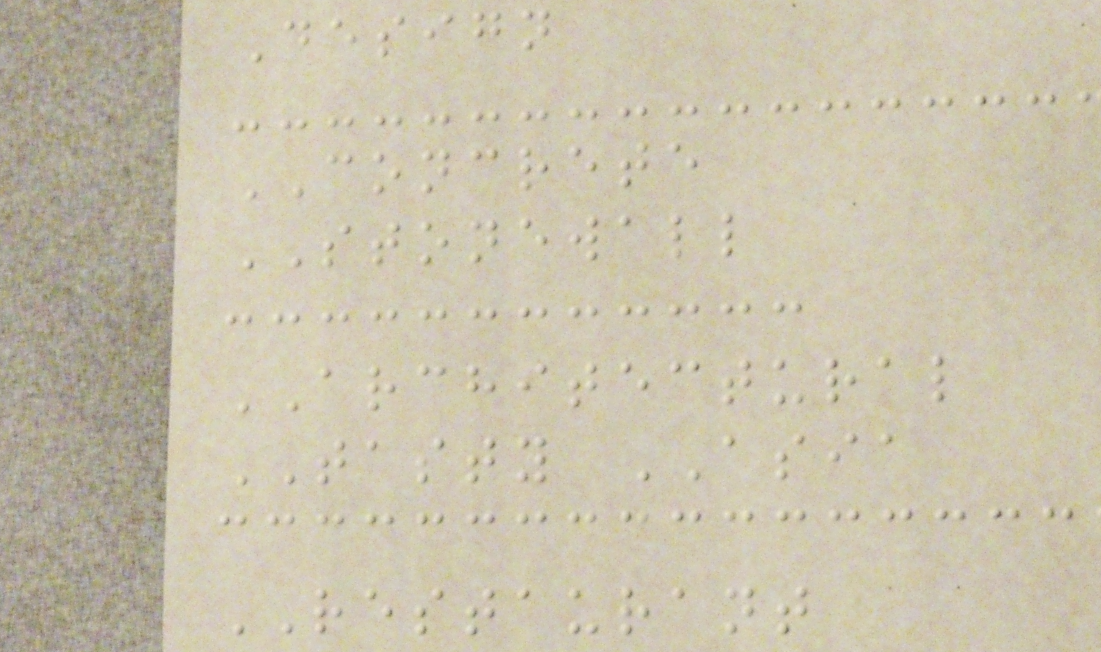Design
CONCRETE
STONEWALL
ARCHITECTURAL
TASTY ASIA
RESTAURANT
